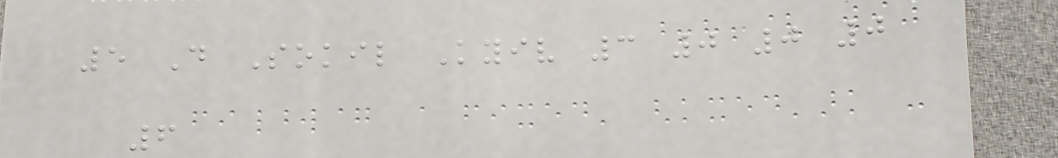5 D Sokil Kyiv 3 0 0 0
6
